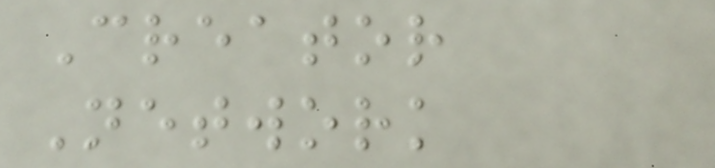Creator
Network
